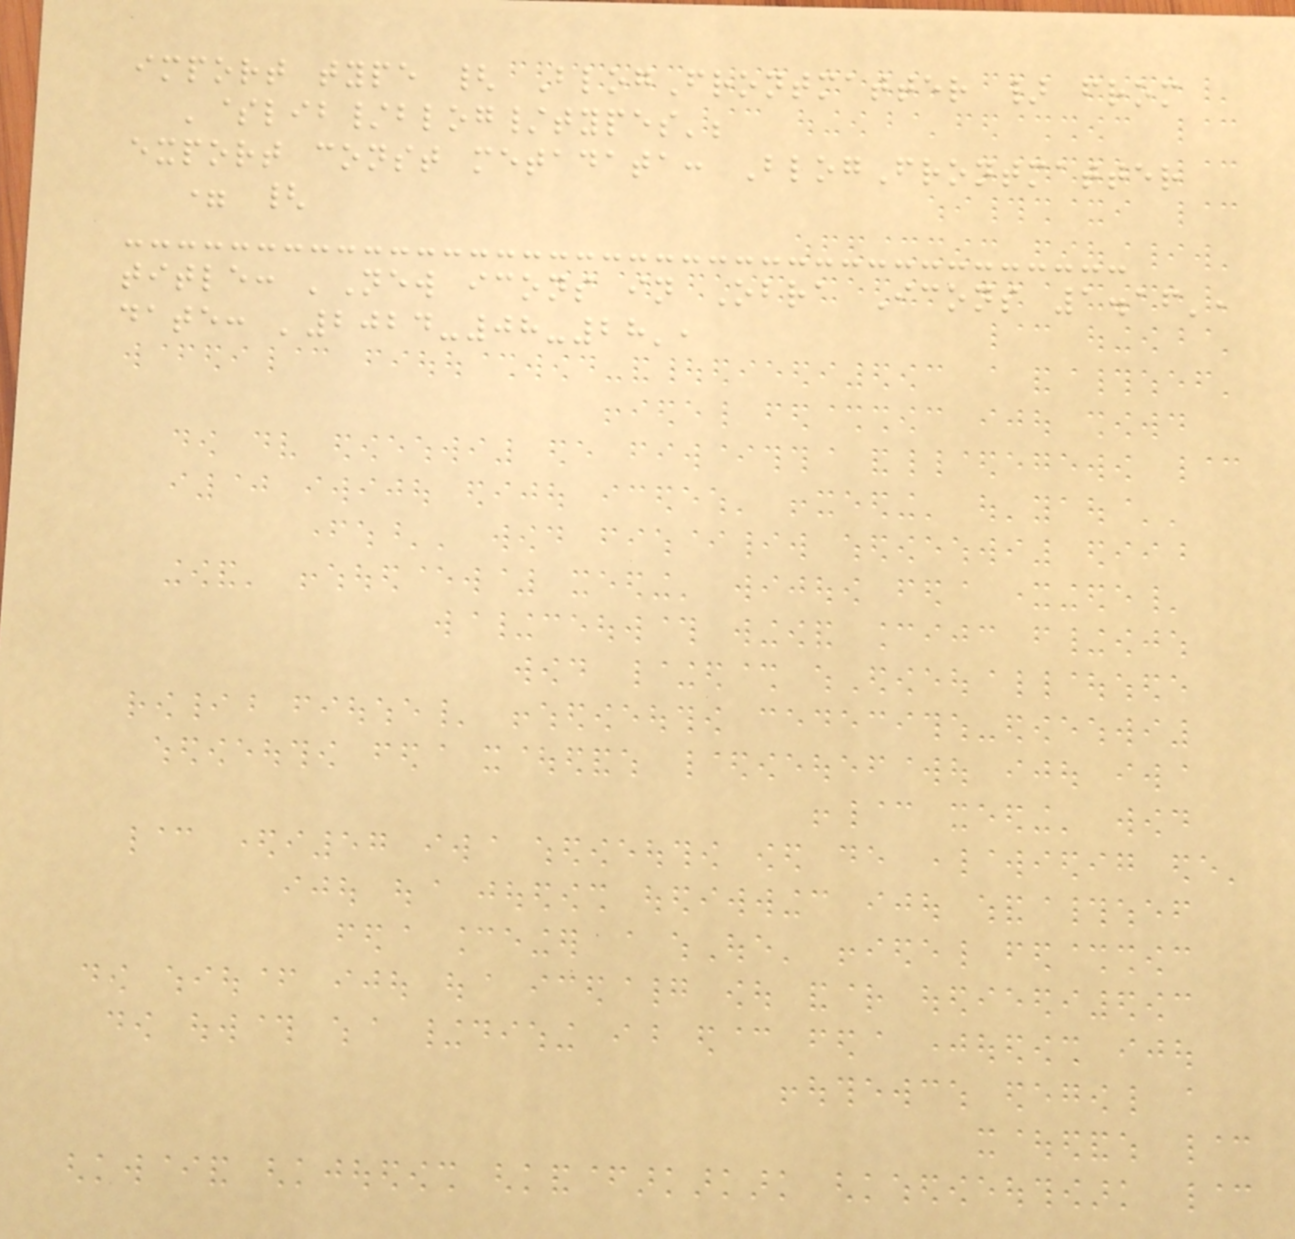import type { BlogFrontmatter } from
'$lib/blog/types';
export const metadata: BlogFrontmatter
= {
title: 'New icons in Obra Icons 1.16',
date: '2024-08-28',
